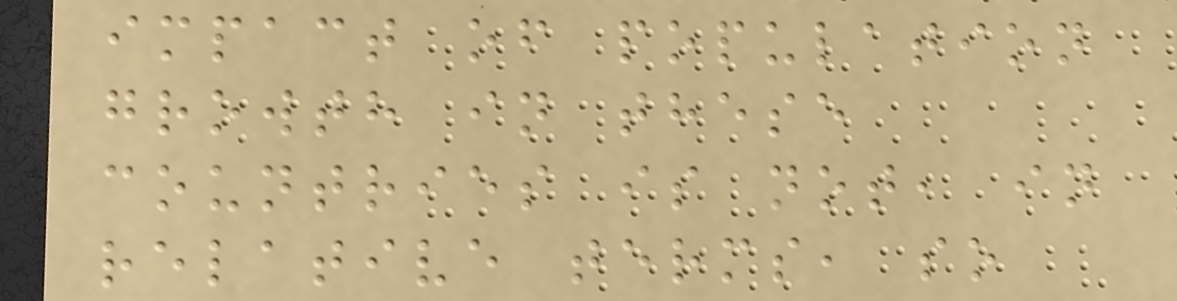impact of population
growth in these
countries is not, in
relative terms, so
